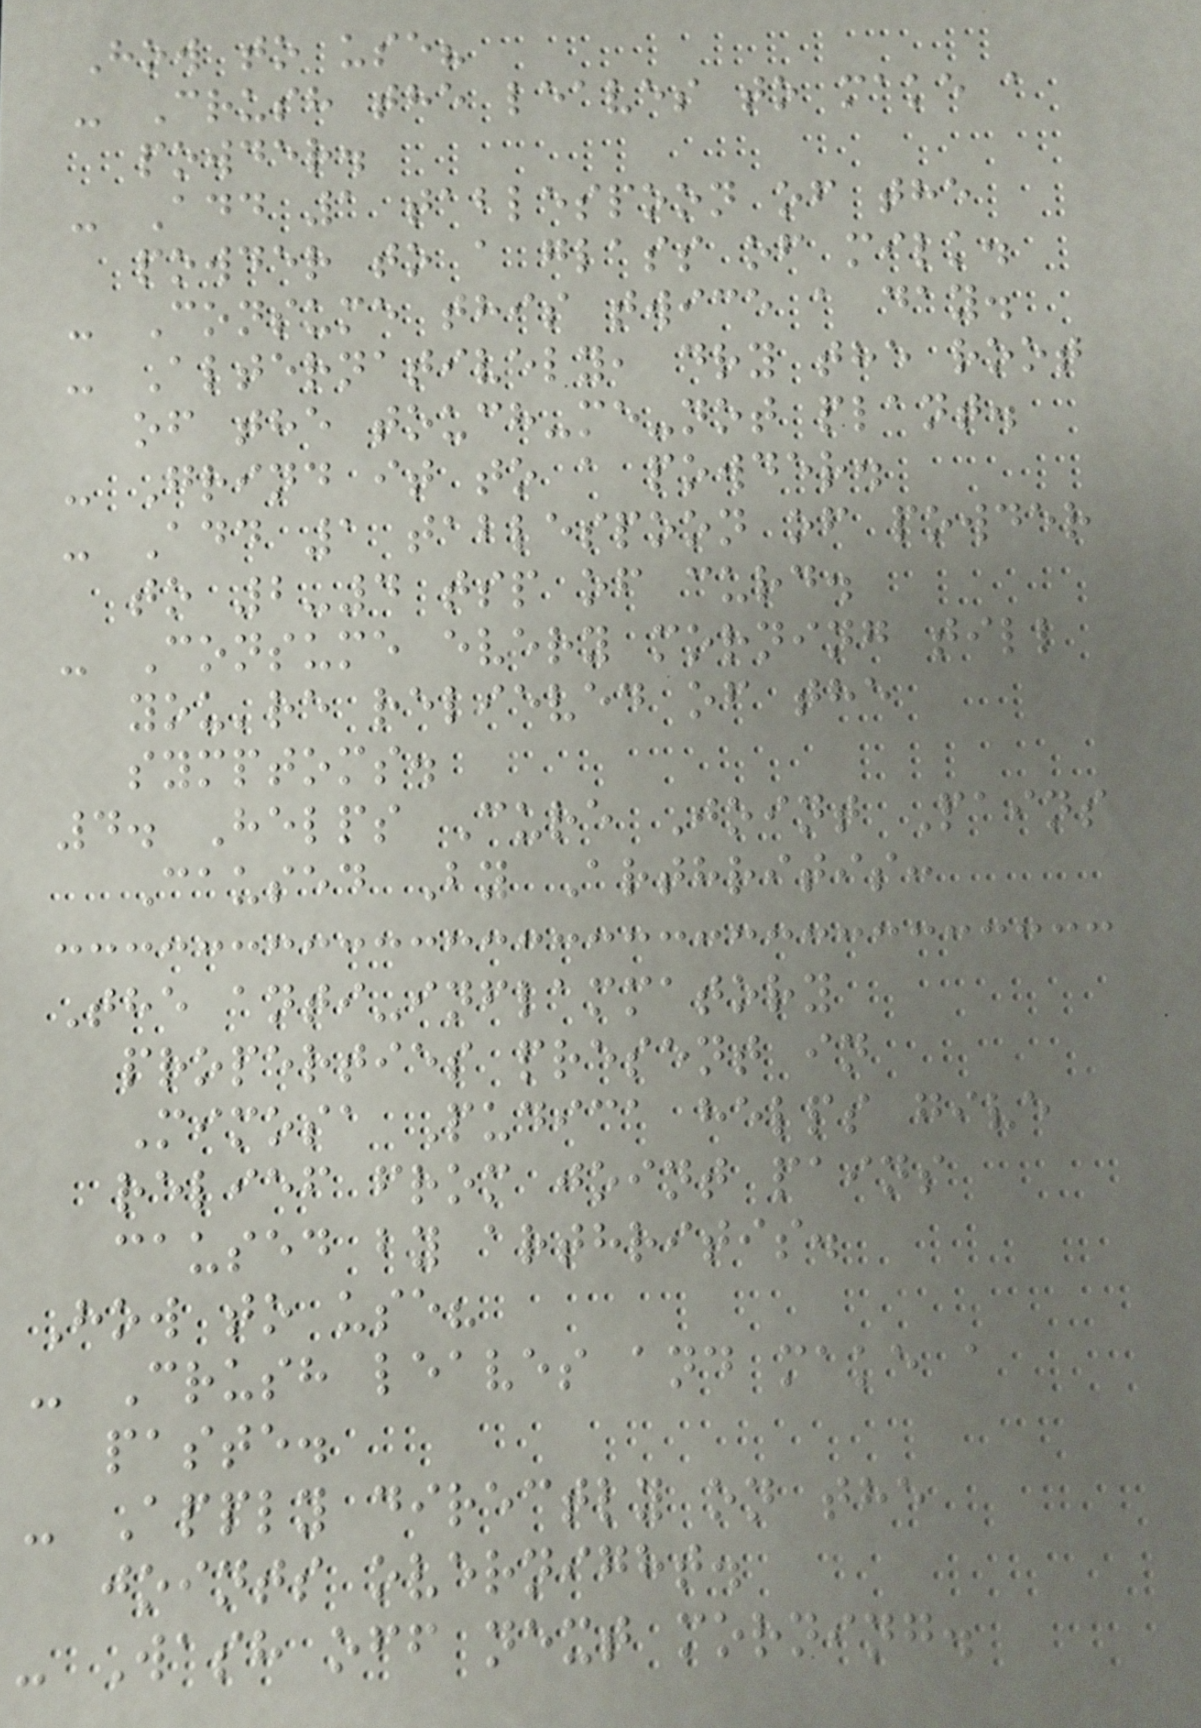How to use?
- Crush the leaves to make a
powder.
- Add 1 tablespoon of the
powder to a glass of milk.
- Consume this twice a day.
- Alternatively, dry the root
of the touch-me-not plant.
- Grind it to a powder.
- Add 1 tablespoon of powder
to 2-4 tsp of curd.
- Consume every morning till
you're relieved of the
symptoms.
4. Helps Cure Joint Pains
Caused By Arthritis:
The anti-inflammatory
properties present in
Mimosa Pudica helps give
relief from joint pains
caused by arthritis.
How to use?
- Crush leaves and make a
paste.
- Apply directly on the
joints overnight.
- Wash off next morning.
